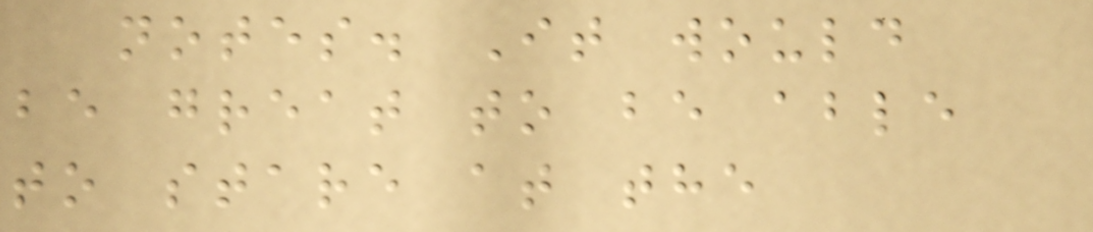notes. It would
be great to be able
to stare at the
